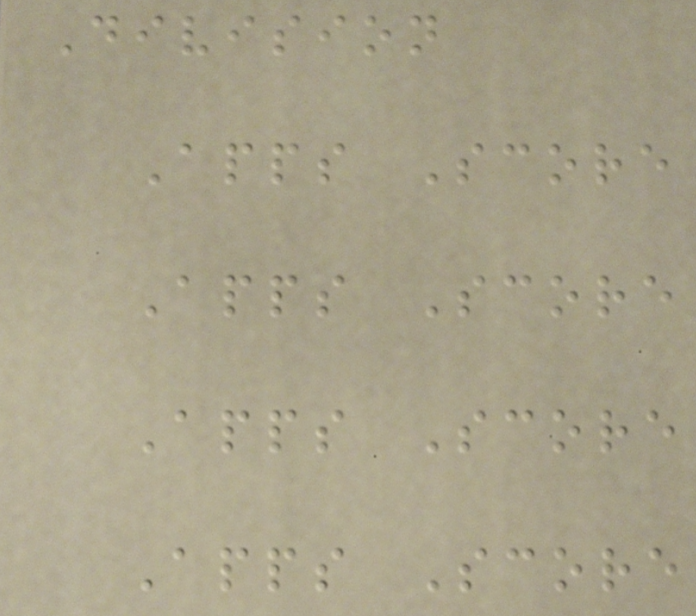Division
Apps Score
Apps Score
Apps Score
Apps Score
